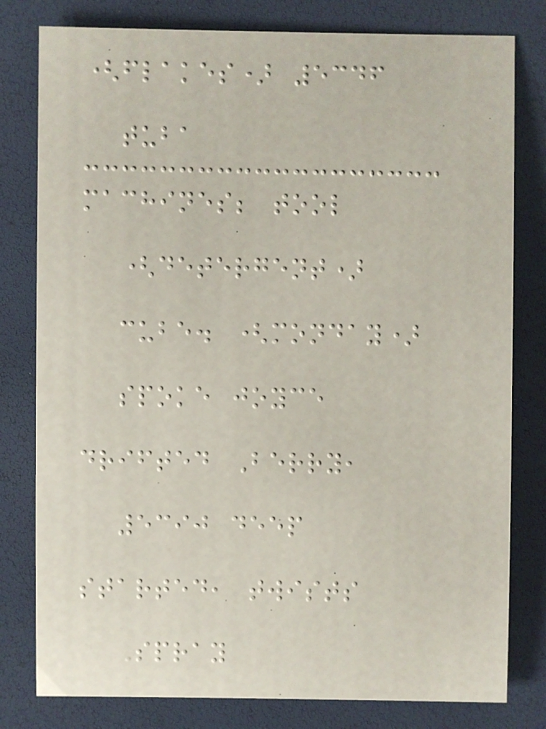(flakes) 5346
tuba
machines; tool
(detergent)
cube. (monday)
spoke joyce
drifted Berry,
5390 deep
started, twists
Spray
